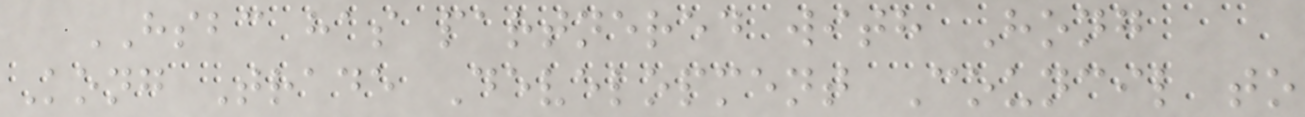HSBC has partnered with Hong
Kong Trade Development Council to
